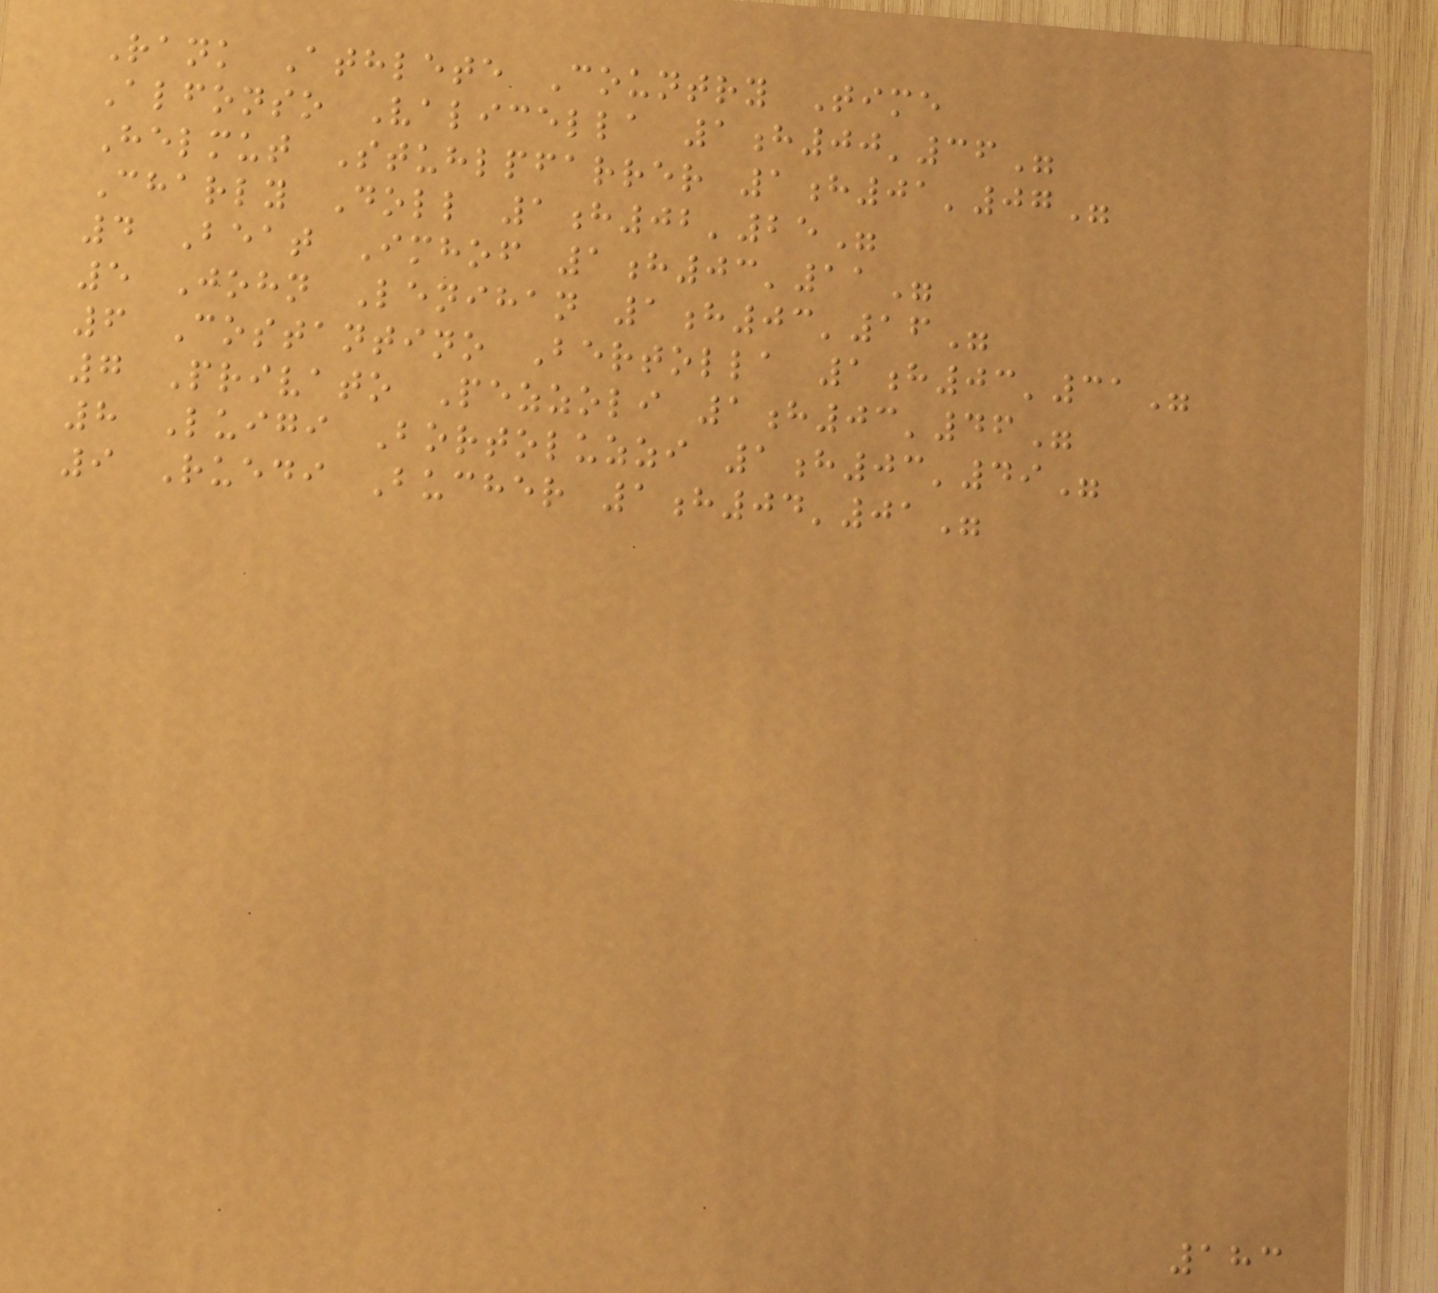Rank Athlete Country Time
Alfonso Valicella 1h00'36"
Helmut Stuhlpfarrer 1h01'07"
Charly Doll 1h02'25"
4 Beat Imhof 1h03'11"
5 John Lenihan 1h03'16"
6 Costantino Bertolla 1h03'31"
7 Privato Pezzoli 1h03'46"
8 Luigi Bortoluzzi 1h03'49"
9 Ruedi Bucher 1h04'01"
183
